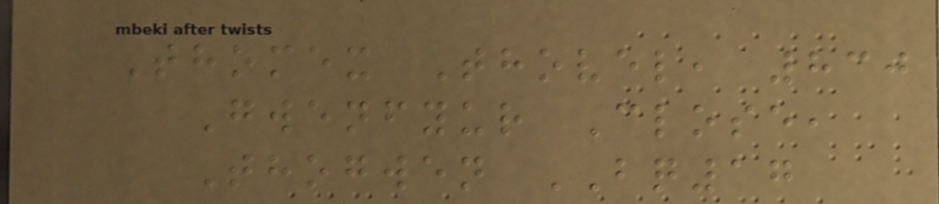Thomex Thovel, 830
Gwenfyur Close,
Thogwen BQ17
